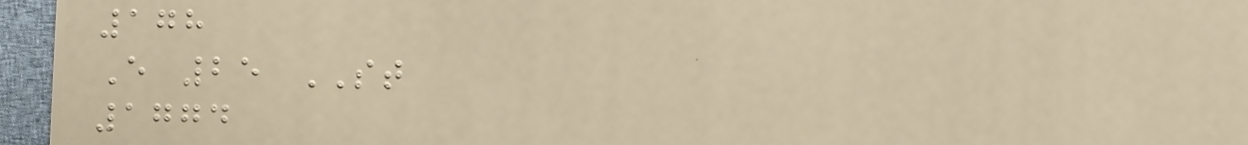178
E 25 ST
1774
